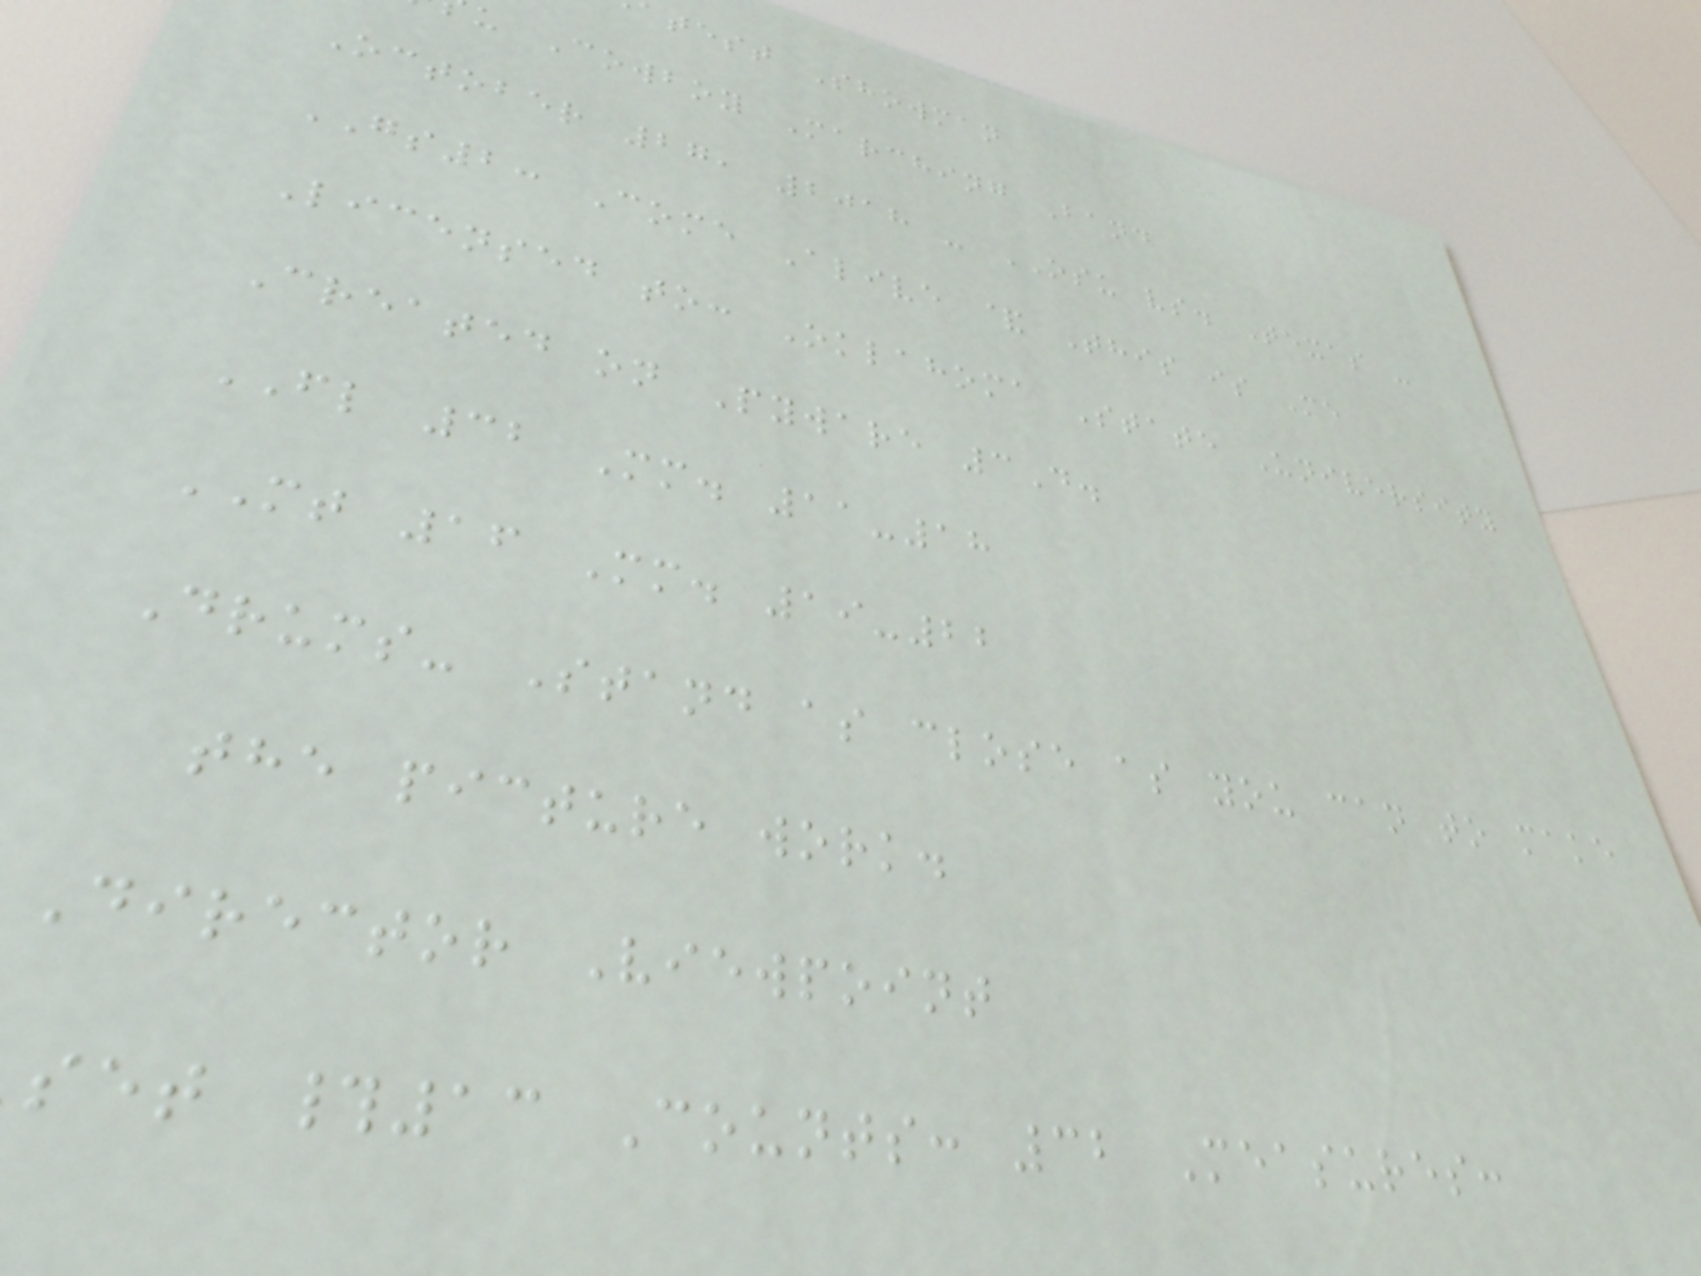atest Showman
u Cowboy Marching Band
October 27, 2018 - OSU vs. Texas -
GS2: Come Alive & This is Me
Licensed to: Oklahoma State University
Created on Pyware 3D.
FL 32 Mm. 11-18
MT 16 Mm. 19-22
Drums- Stand as close as you can to make
the picture work.
Director Viewpoint
set #13 Counts: 32 Measures:
